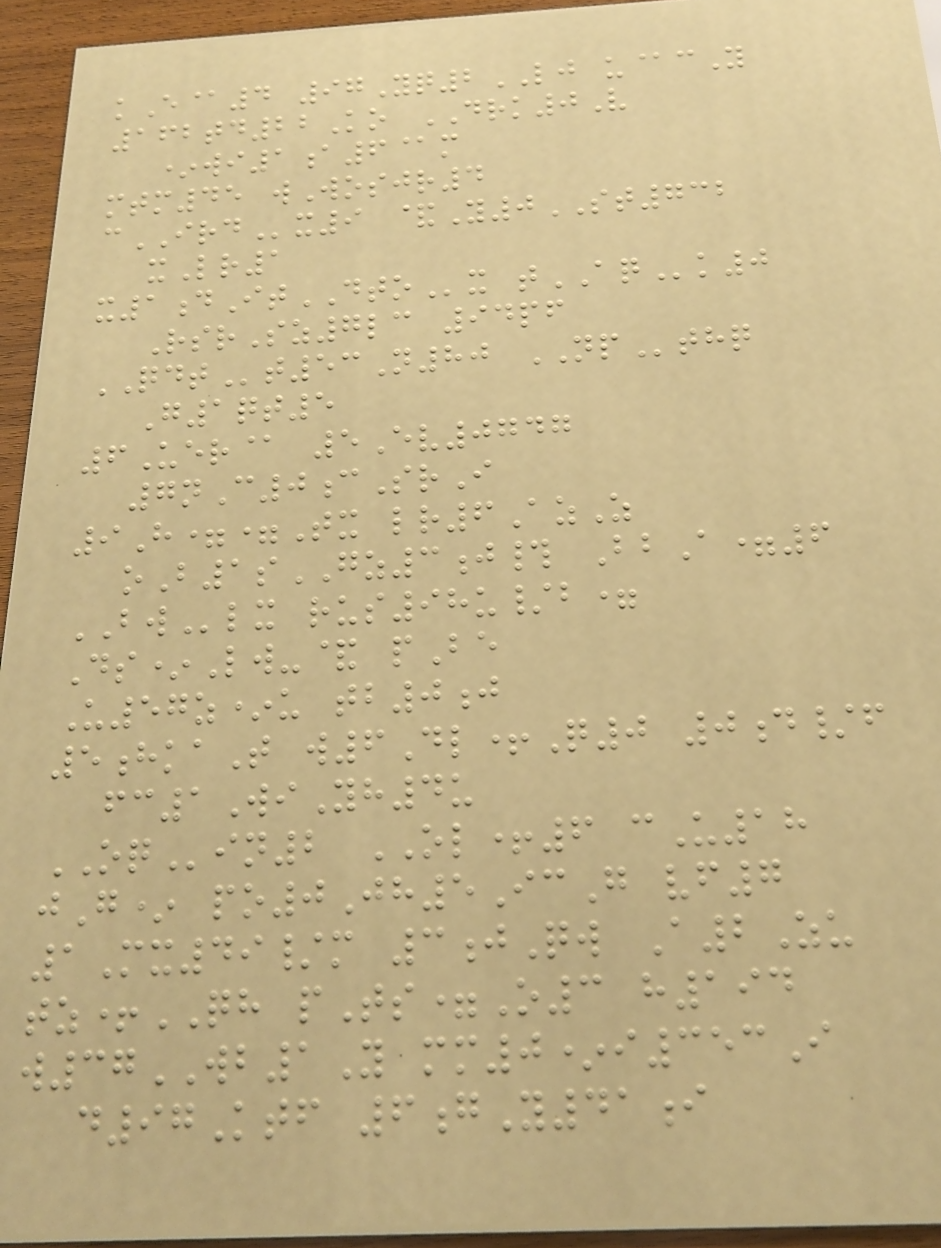kE@4 97Yq2LJ u@cY
162td22Ko DRK0V
*wi1a6@m
mtm45 wWosjr4
cIRDx9 &Y0ST732
xLr1
x1dItDTOx tAQk0
RsrSz7lc 94pf
QDTt53N80 NPthq
G1qt5
6Uer@ 5Ev0747
7nC0cSrI
9H==Tx lr6AzZ
oB1sGZ3j# BbA=6
BWlx rus98u/b=
Ds*Lw-& pBe
U57z*u tb0j
5hkaT w6Dl+Q0 0d/f
fc1WiYh4u
OQin2 OL+6 cU18
jG* po0Jh5IcG vf7
1Mx49/m 3jQw A2Zu
tz+QH pTs=O3 h194
w37WB1Y mm0*i353I
d97Ktf 6gY41i
